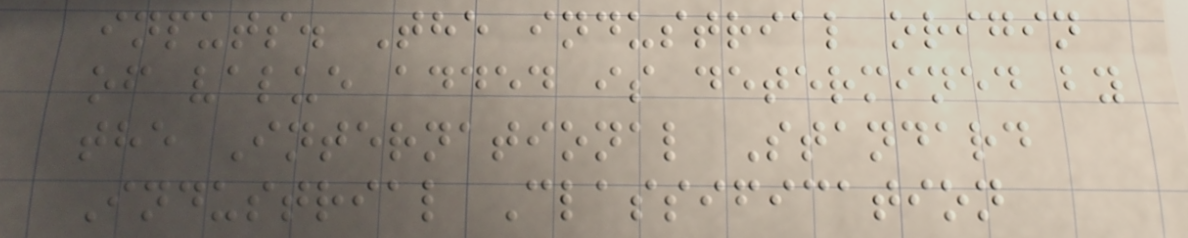inputs. The industrial origin
of value added is determined by
the International Standard
Industrial Classification
